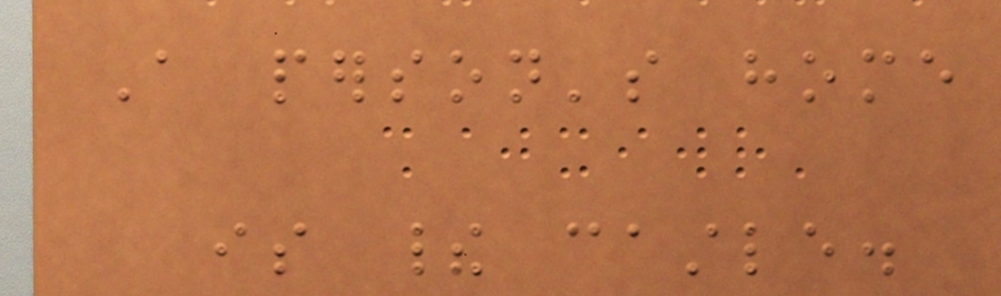A person's home
is their castle.
